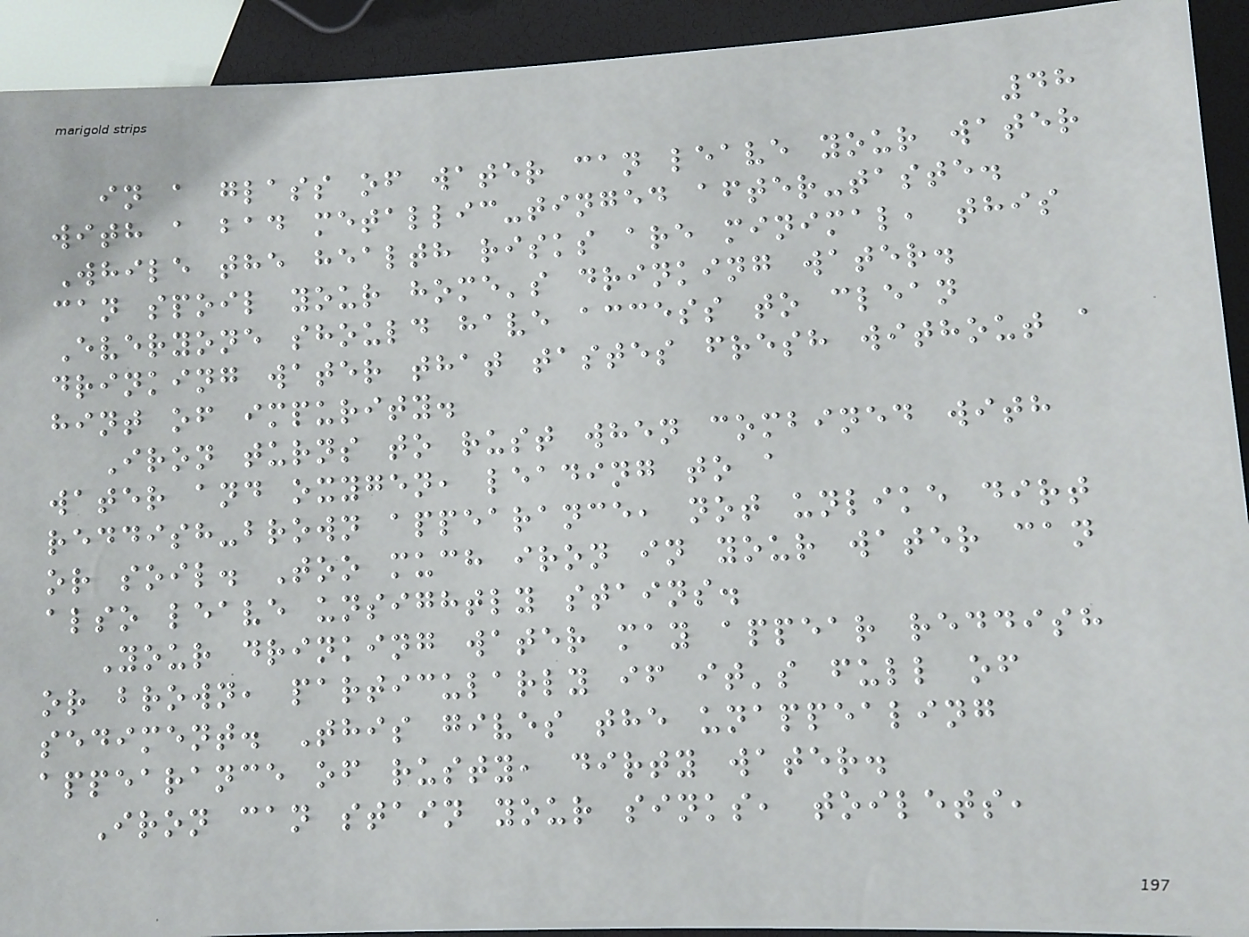48
in a glass of water can leave your water
with a bad metallic-tinged after-taste.
While the health risks are minimal, this
can spoil your home's drinking water.
Everyone should have access to clean
drinking water that tastes fresh without a
hint of impurity.
Iron turns to rust when combined with
water and oxygen, leading to a
reddish-brown appearance, not unlike dirt
or soil. Too much iron in your water can
also leave unsightly stains.
Your drinking water may appear reddish
or brown, particularly if it's full of
sediment. This gives the unappealing
appearance of rusty, dirty water.
Iron can stain your sinks, toilets,
